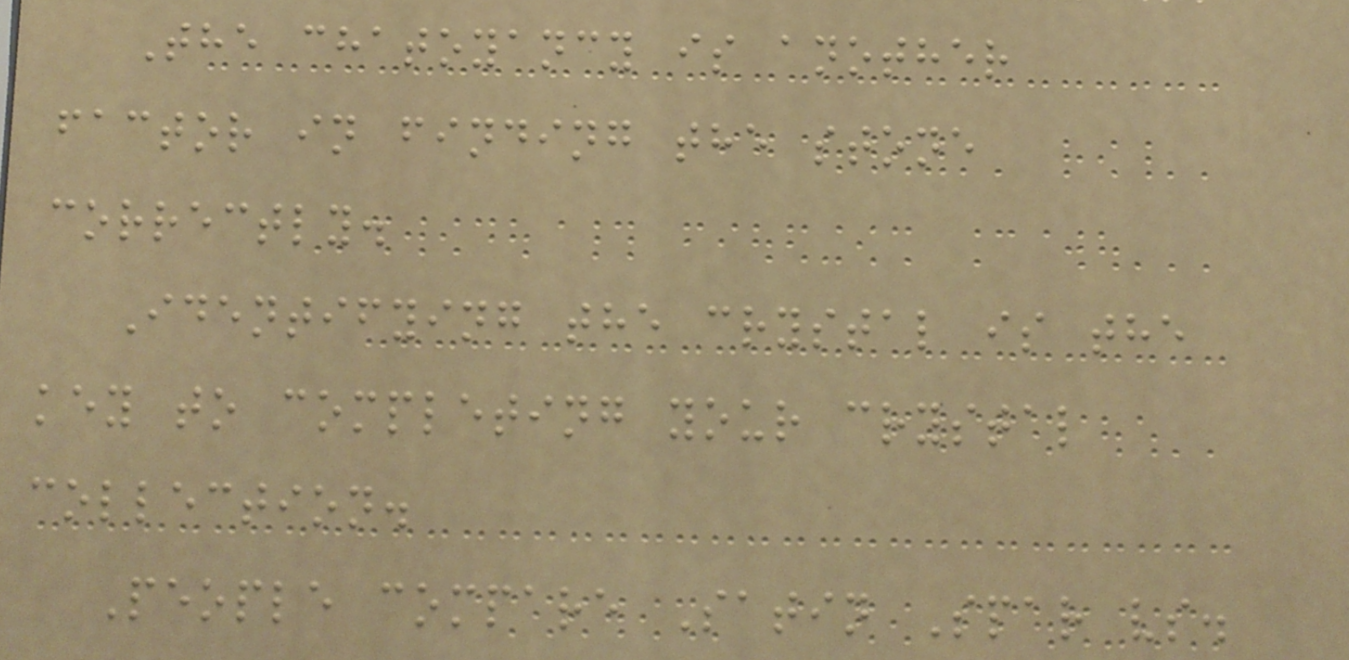The chatoyancy is another
factor in finding the stone
correctly.
Identifying the crystal is the
key to completing your crystal
collection.
People compare Satin Spar vs.
